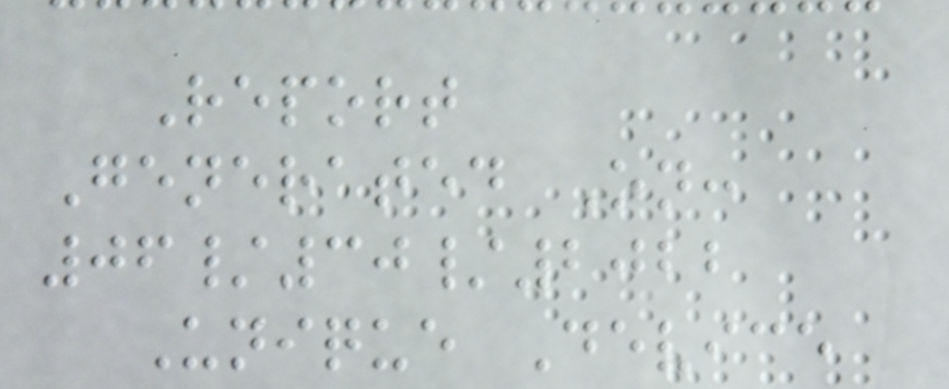Report
Generated On:
06/30/2022
Unique Device
